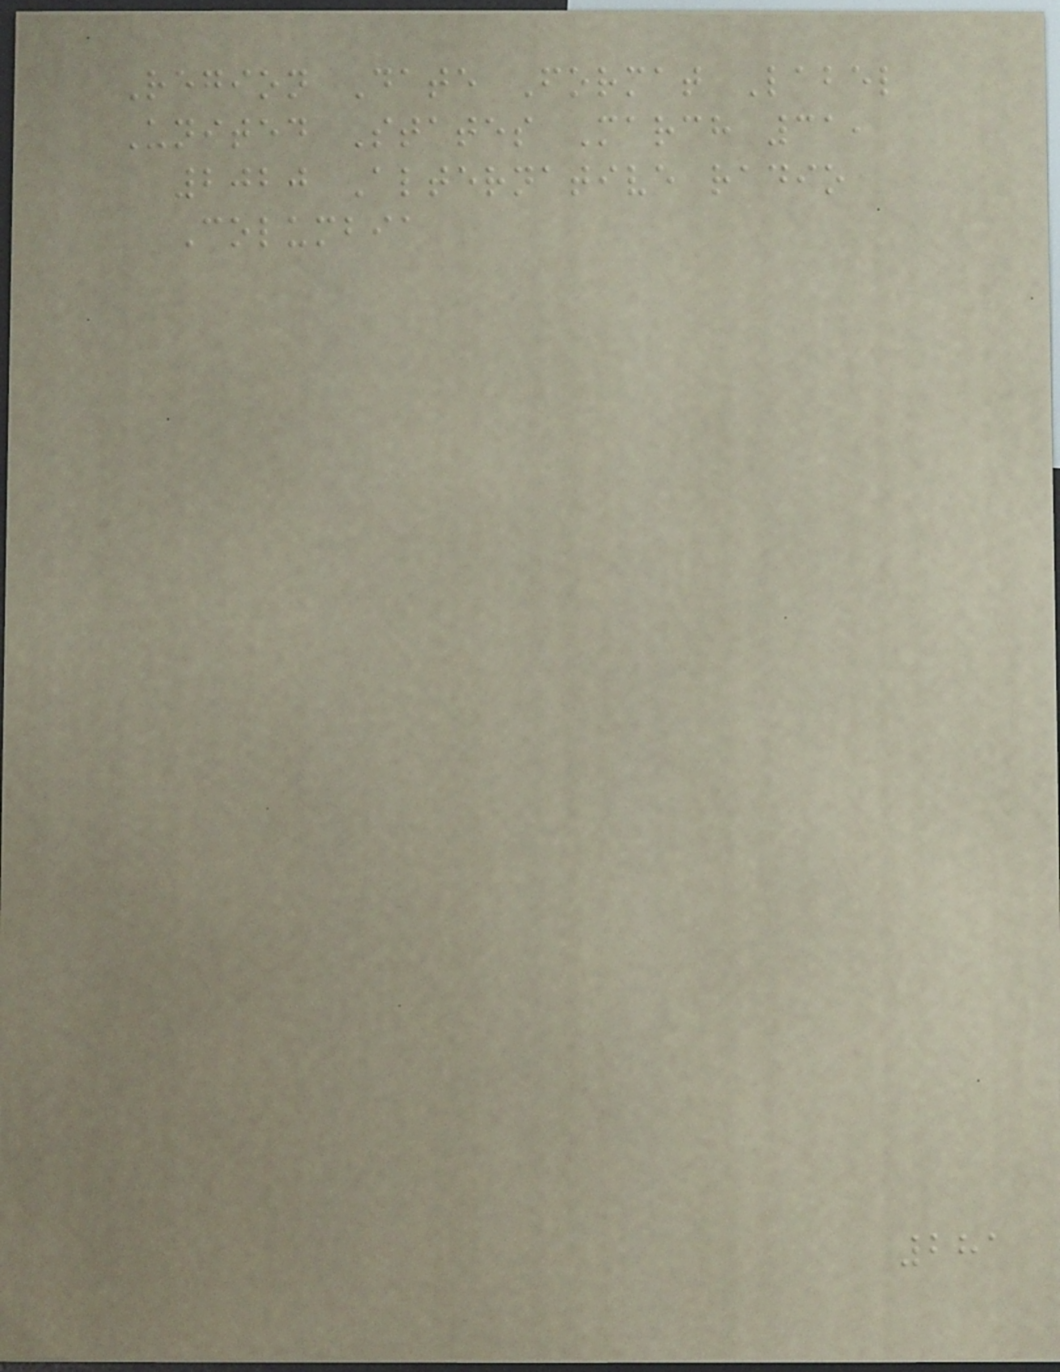Region Date Format Label
United States March 31,
2020 Alternative radio
Columbia
281
